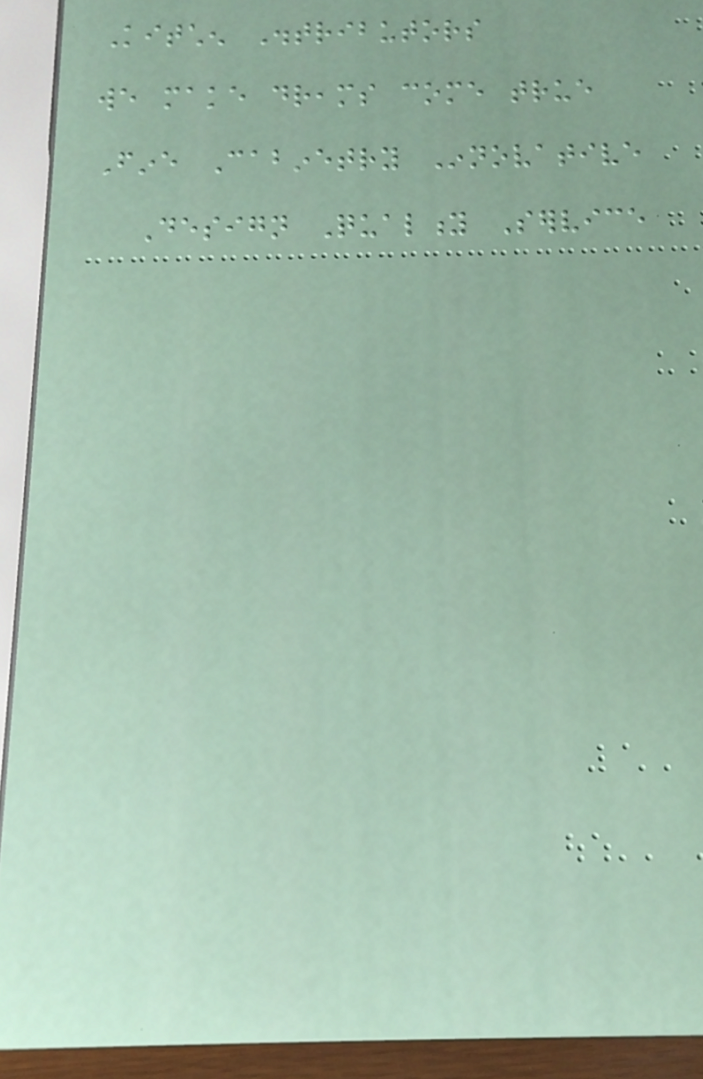Kitchen Distributors
we make dreams come true
Fine Cabinetry Innovative
Design Quality Service
